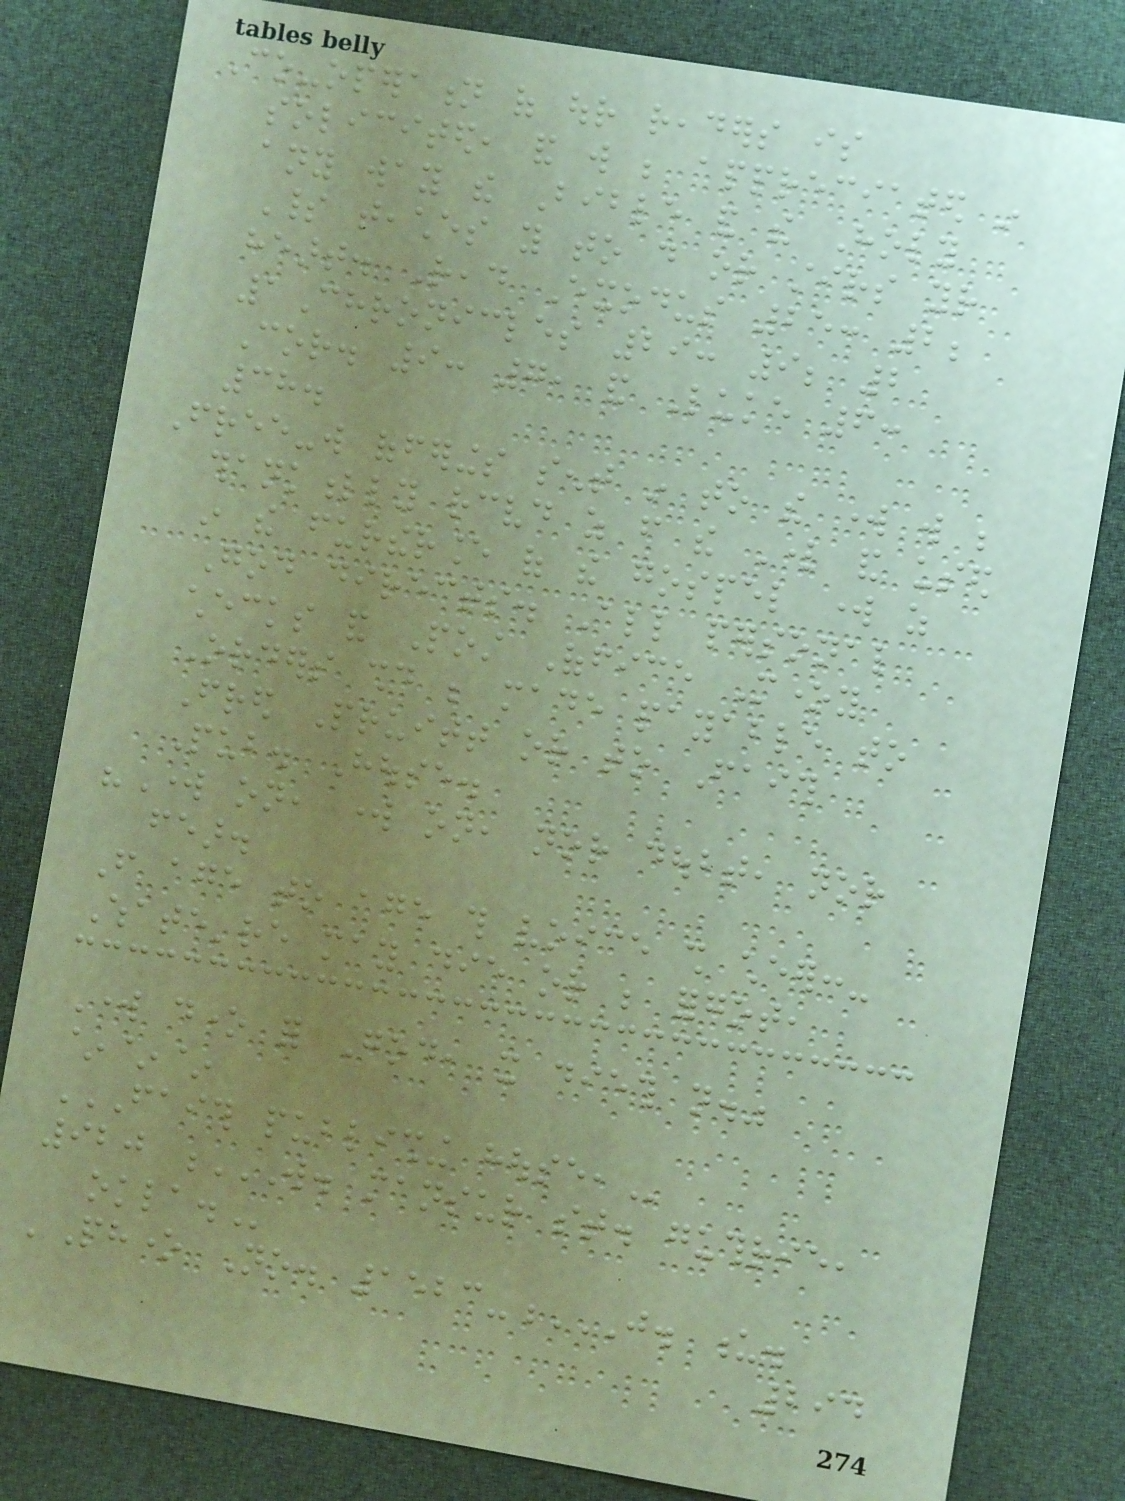Co-operation of our readers is
solicited, and will be appreciated in
any way the Bible and the Holy
Spirit teaches you to do or stirs your
heart. Read Exodus 25: 2;
1Chronicles 29: 9; 2
Cor. 9: 7, and Luke 6:
38.
Free-will offerings sent in to the work will be
thankfully received as from the Lord and used
in the furtherance of the gospel work as
God directs. All personal
checks and Post Office Money
Orders should be made payable to
Fred Pruitt or to Faith
Pub. House.
"Work on, work on, nor doubt, nor
fear.
From age to age this voice shall cheer:-
Whate're may die or be forgot,
Work done for God, it dieth not."
~~~
FAITH PUBLISHING HOUSE,
920 W. MANSUR ST. GUTHRIE,
OKLA.
'Phone No. 1523-J. U.
294
